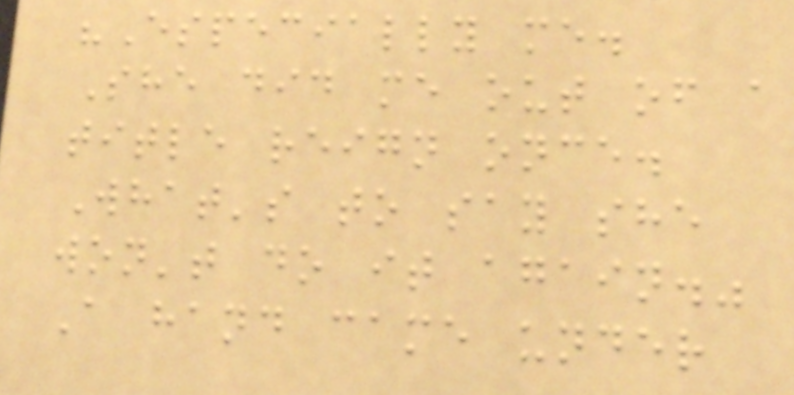"Especially me.
She did me out of a
title reign once.
What's to say she
won't do it again."
A hand came under
